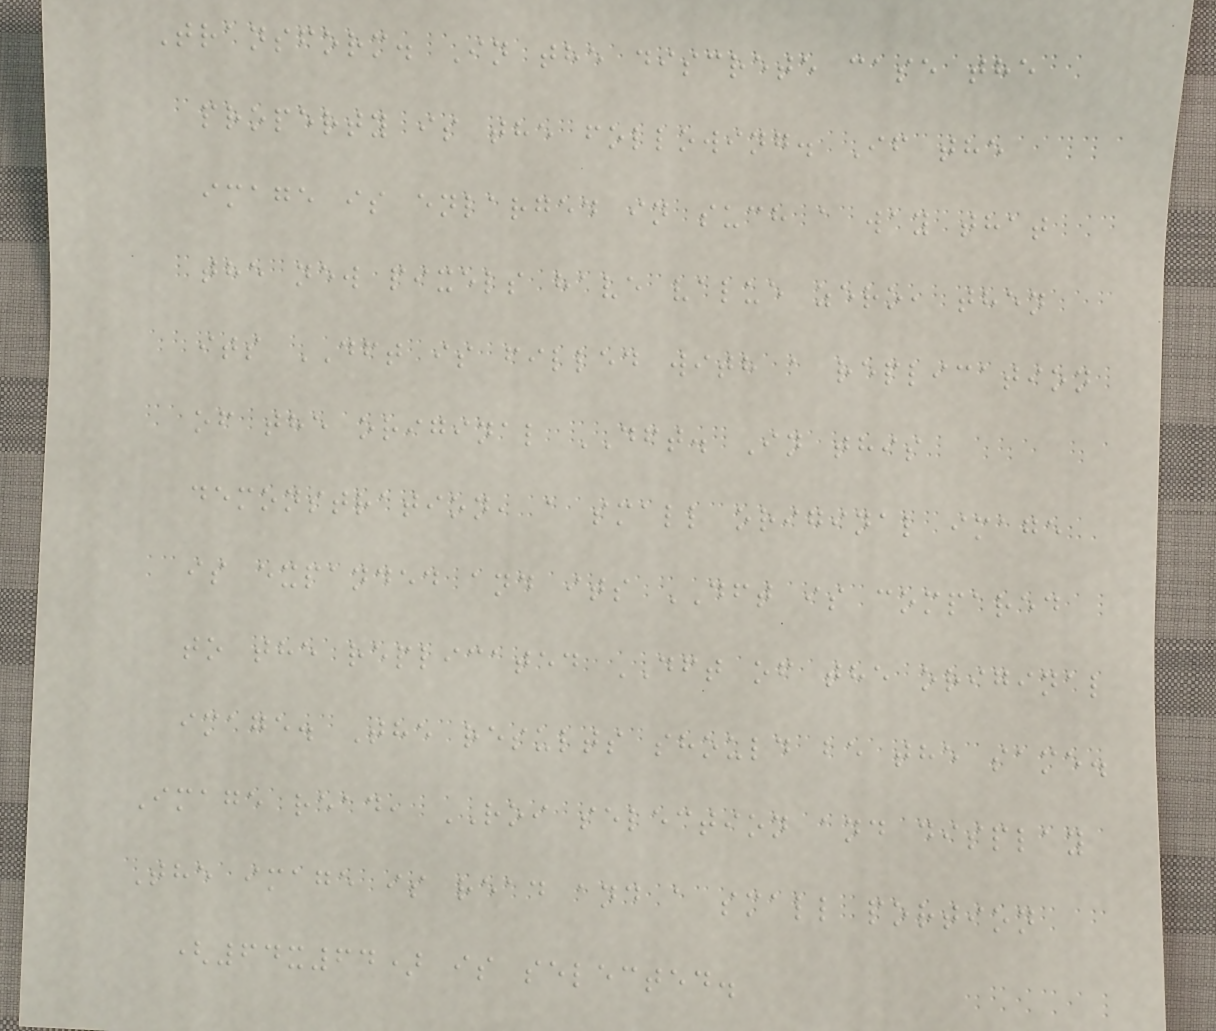Transform. In the discrete case the
property is the following. If the
image is enlarged in such a way that
the new pixels have value zero, then
its DFT is filled with a replication
of the original DFT. In this
demonstration, a small original image
is expanded and its DFT is compared
to the replicated DFT of the original
image. The results should be the same.
Image read, ROI selection and display
The image is read and a small portion
(64x64) is selected.
